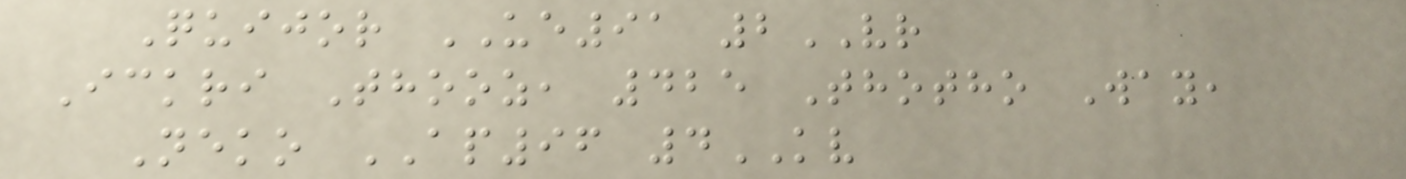Quijor UE91 2VR
Ickri Thooz, 425 Thotho Way,
Neko AP96 4KV
